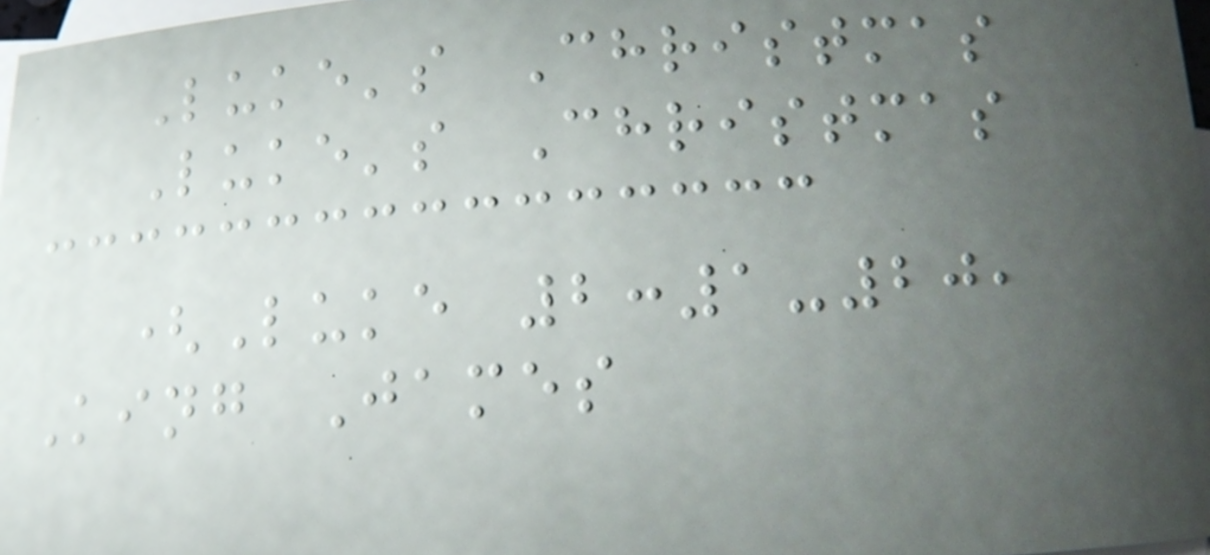Luke's Christmas
Luke's Christmas
(Luke 2:1-20,
King James
